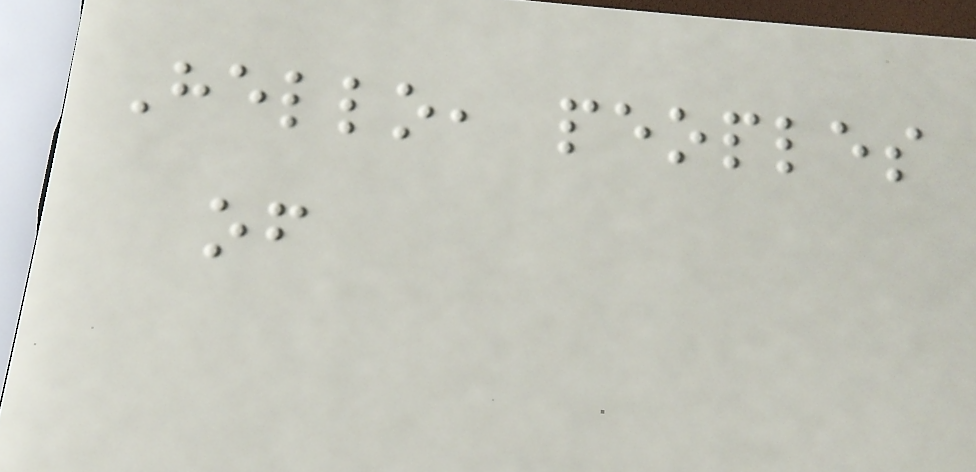Hello, peoples
of
